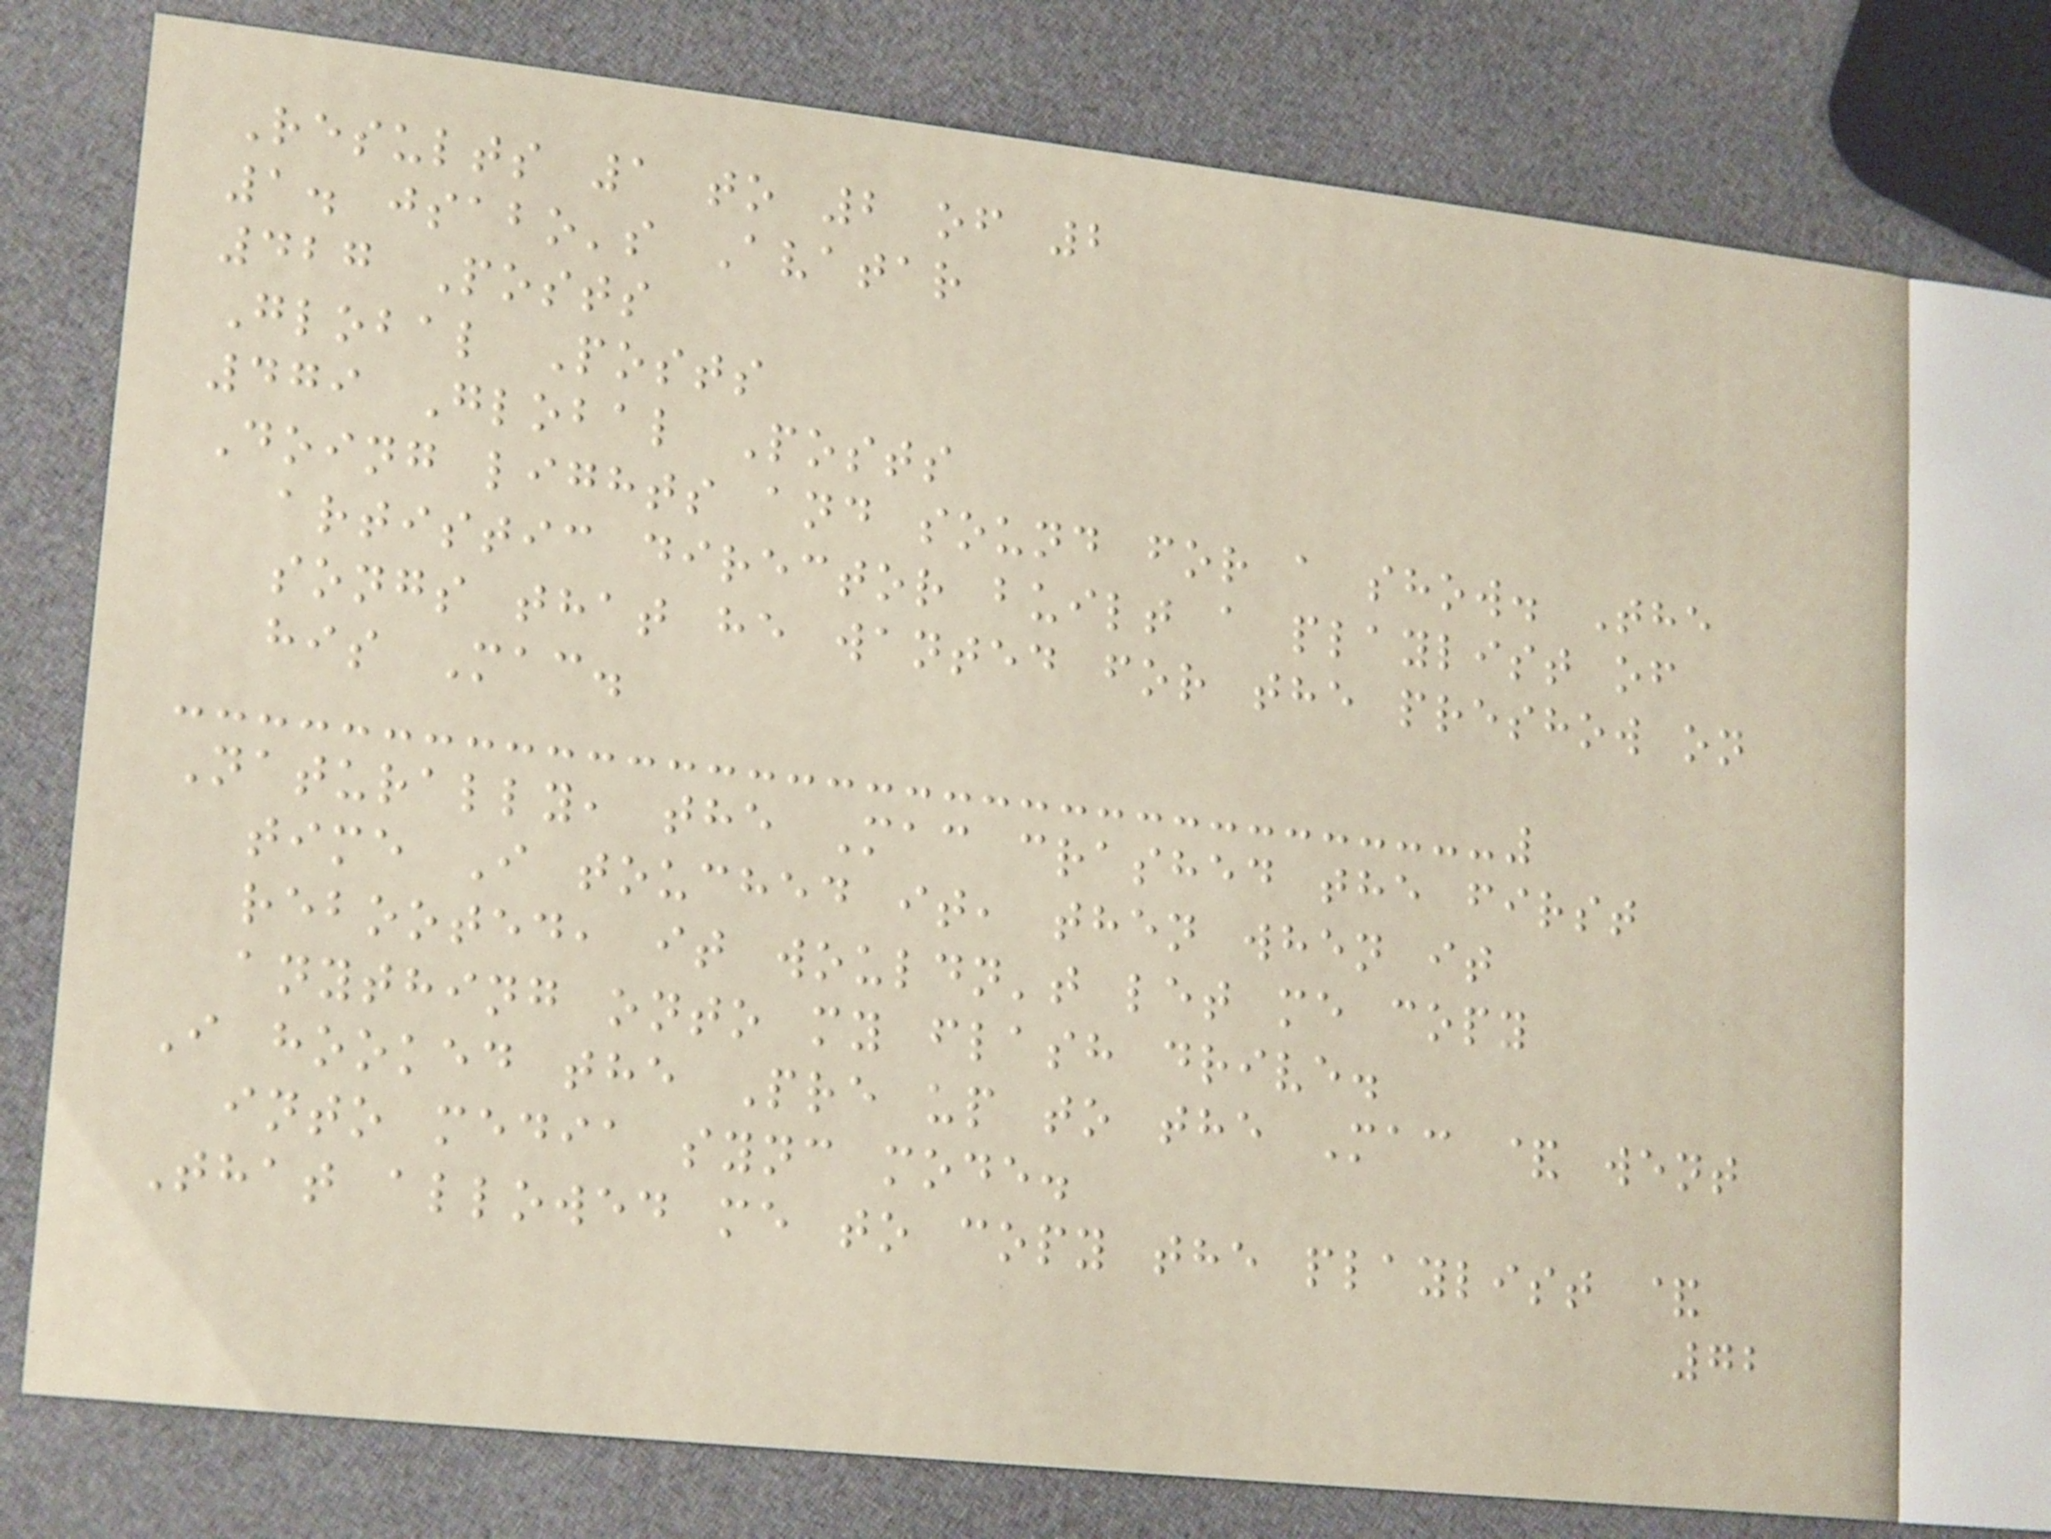Results 1 to 2 of 2
1. jsabo's Avatar
427 Posts
Global Posts
479 Global Posts
Doing lights and sound for a show. The
artistic director built a playlist of
songs that he wanted for the preshow on
his Mac.
Naturally, the Mac crashed the first
time I touched it, then when it
rebooted, it wouldn't let me copy
anything onto my flash drive.
I hooked the Pre up to the Mac & went
into media sync mode.
That allowed me to copy the playlist &
72
